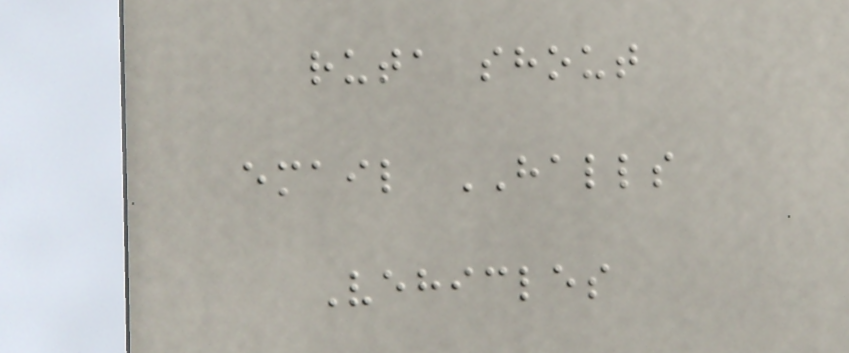ruta shout
email HALLS
Vehicles
